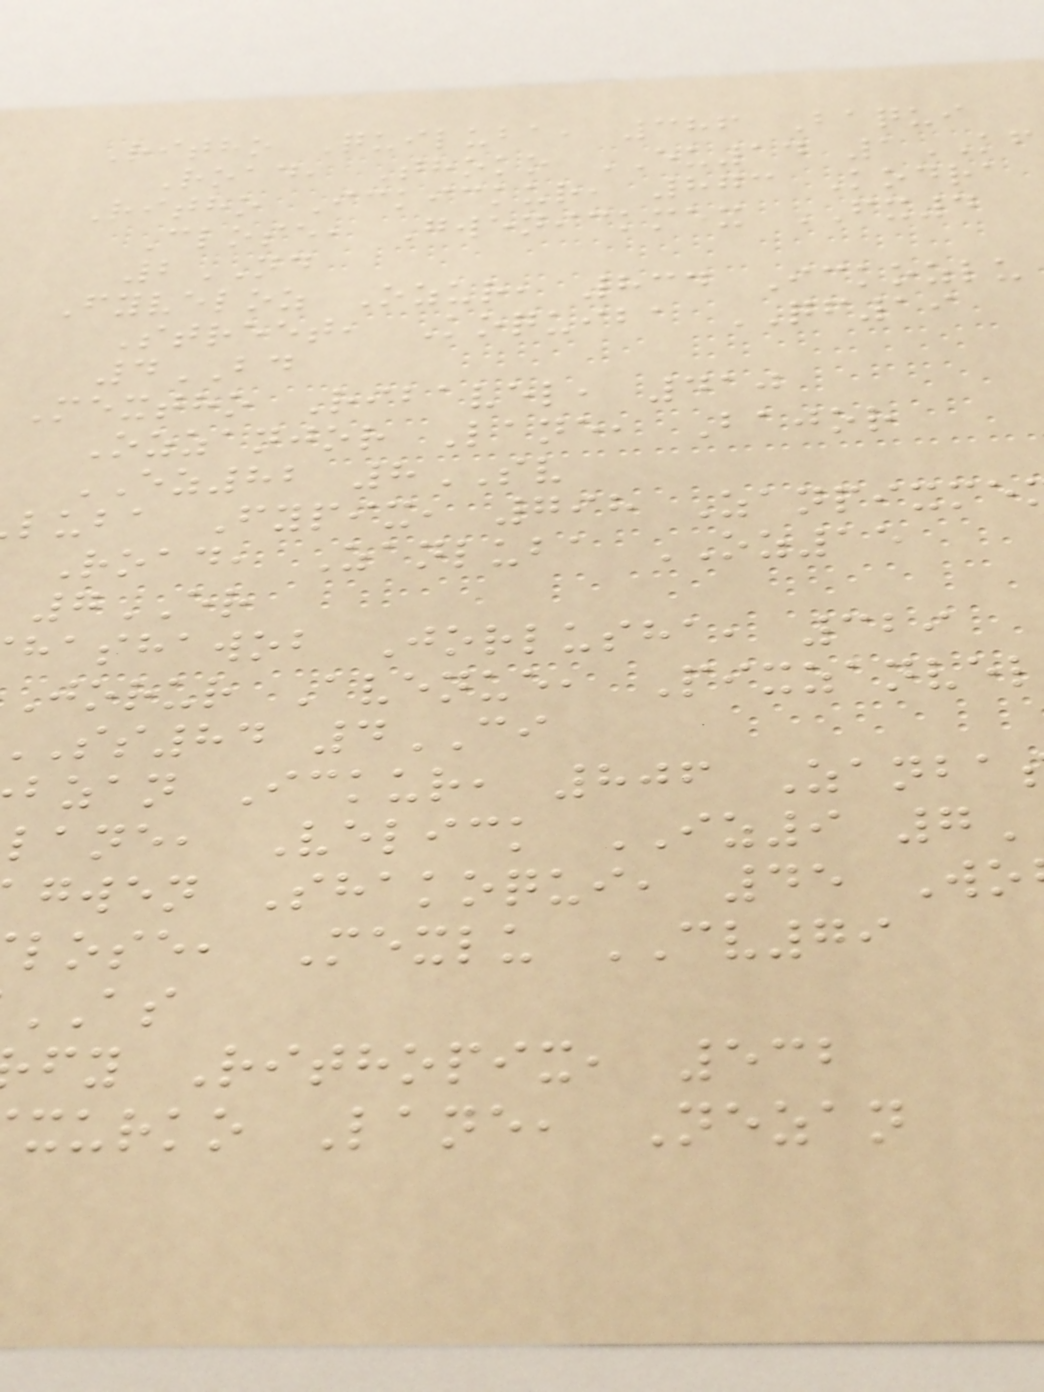Ritho Quiluba, 386 Baqui
Road, Thoko EU14 1KF
Ritho Ickickur, 873 Kodra
Close, Gwenickmex FX4
2ND
Fyveloz Ozur, 834 Ickozlu
Street, Koquiba QF19
4BD
Mextho Ribavel, 410
Ozzanjor Lane, Bajor
EZ82 8SV
luba Fypix, 798 Zanpixme
Road, Zanluba OZ15
7ER
hashawob Jorlusha, 329
Jorur Avenue, Pixzanvel
ss84 4CI
bzan Ickur, 806 Zanba
lane, Velick IZ9 7
gwen Shakoqui, 45 Wo
lose, Mexlu CV79
AS
fy Rithopix, 532
xurko Lane, Nezan
